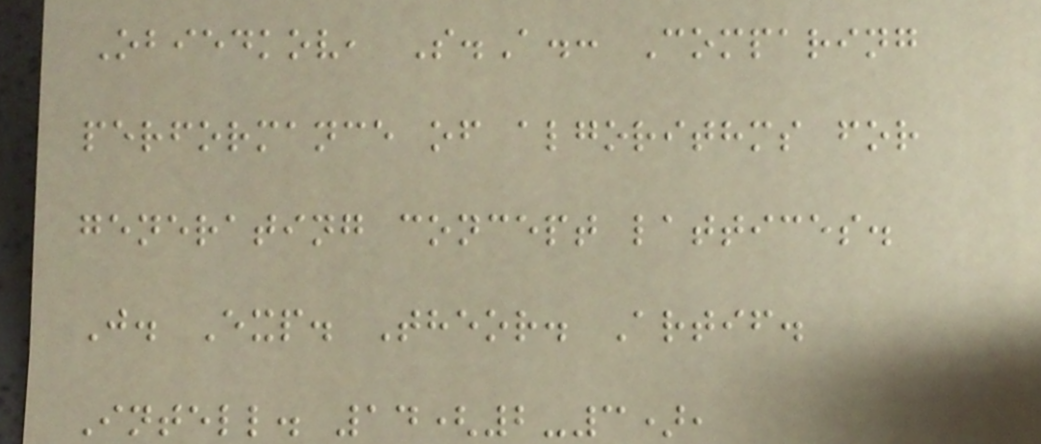Obiedkov, S.A.: Comparing
performance of algorithms for
generating concept lattices.
J. Exp. Theor. Artif.
Intell. 14(2-3),
